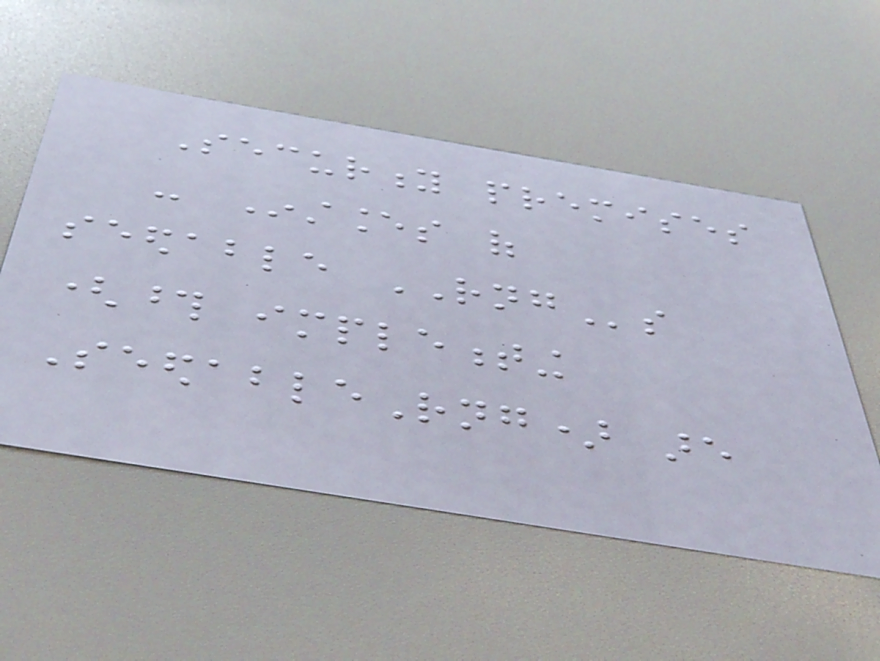Security premises
- Instances of
seedable RNGs
(those implementing
SeedableRng) are
